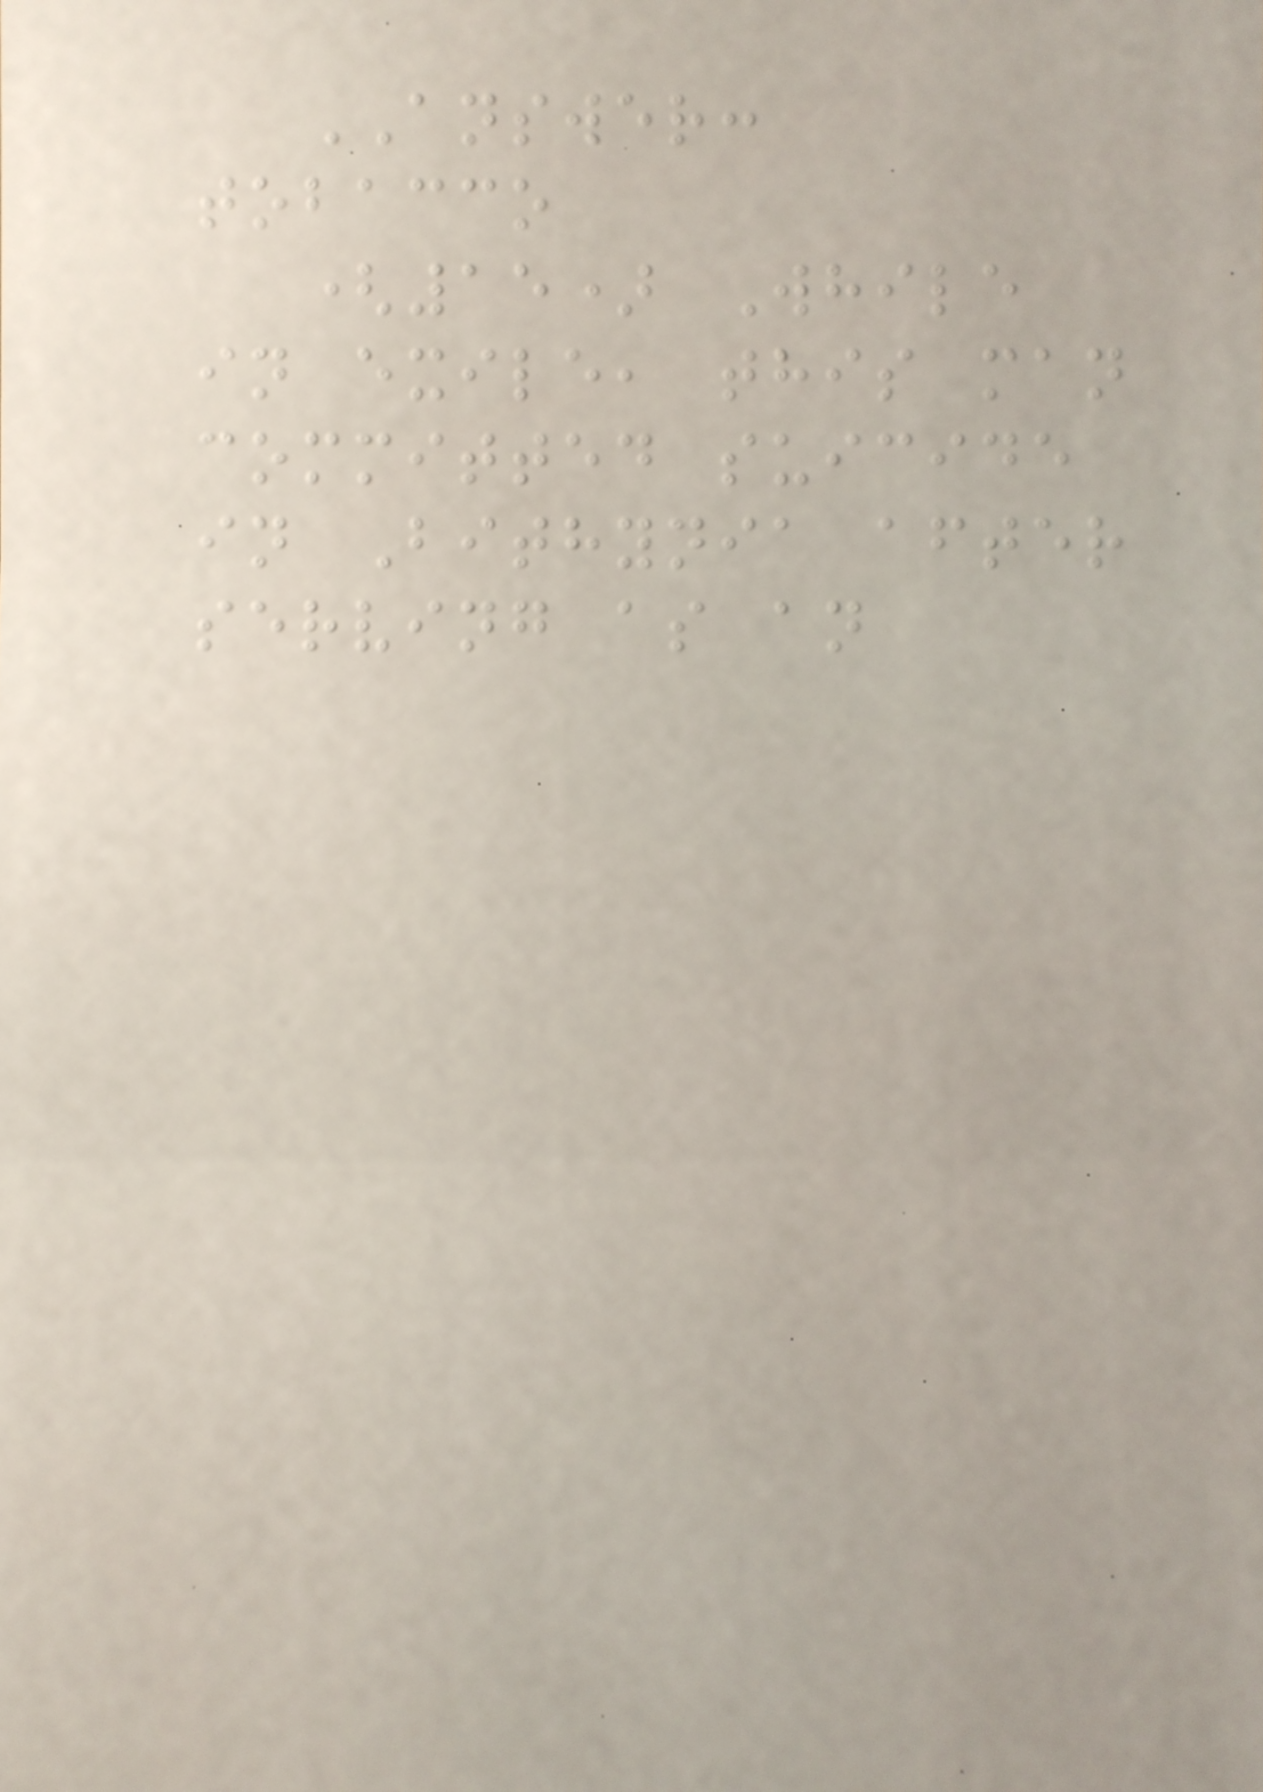ANSWER:
tobacco
(15) While
in exile, this man
committed suicide
in Bithynia after
serving as an
